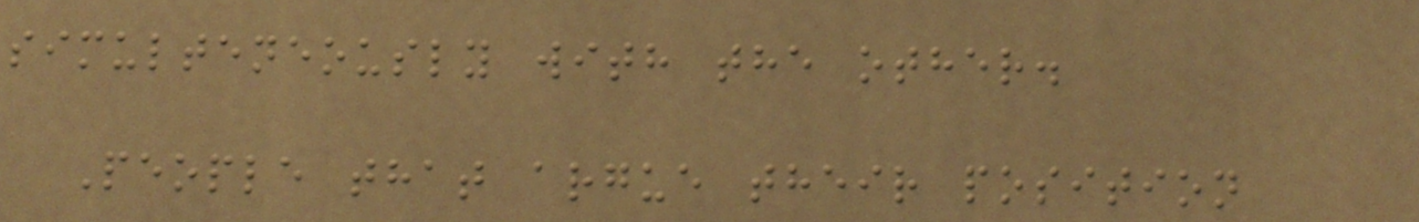simulteneously with the other.
People that argue their position
